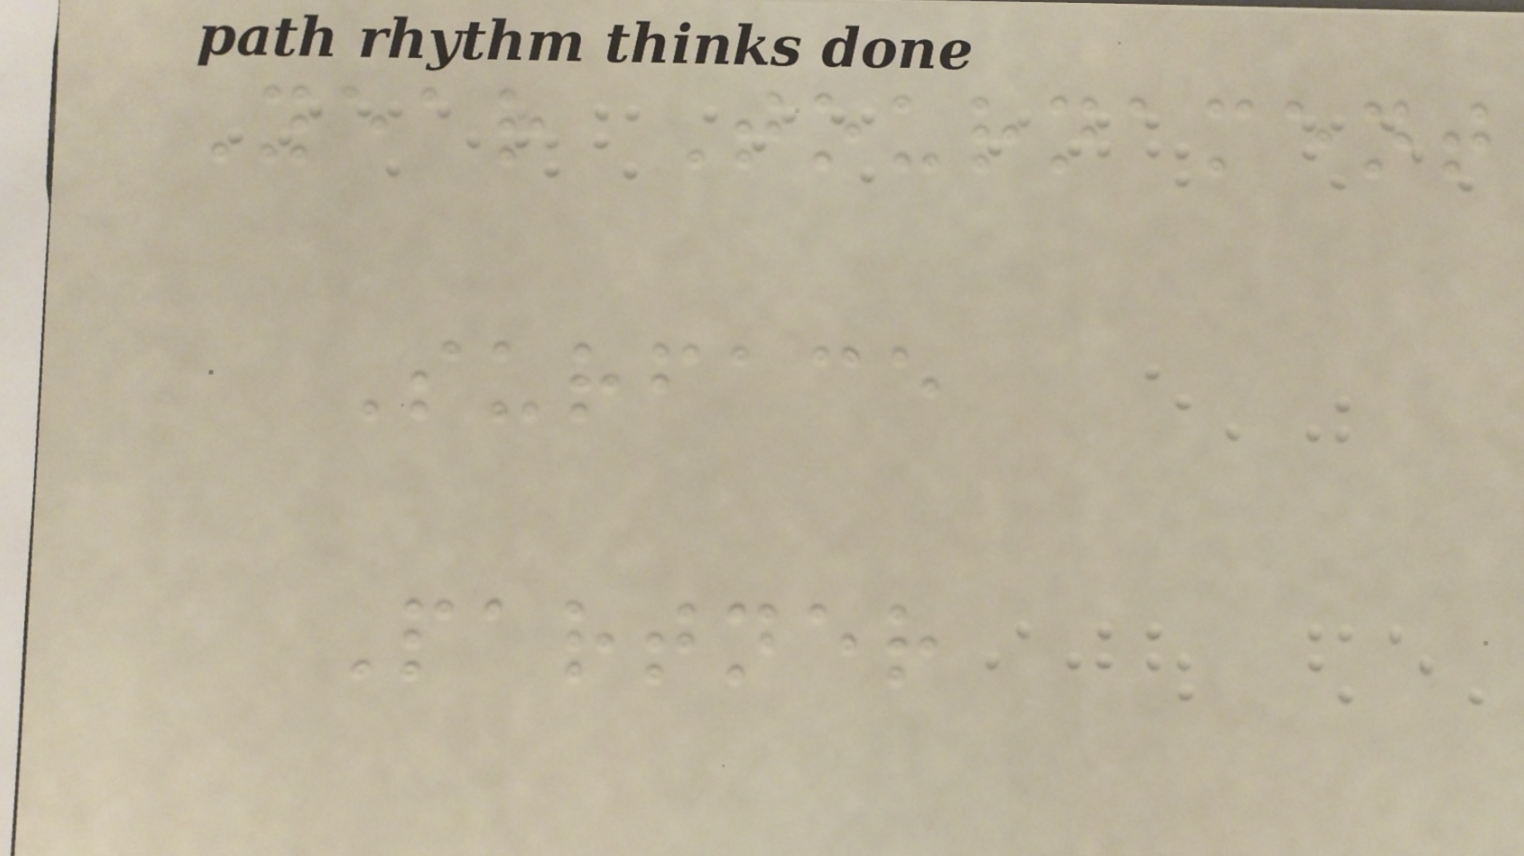Year Tournament
Surface
Partner
